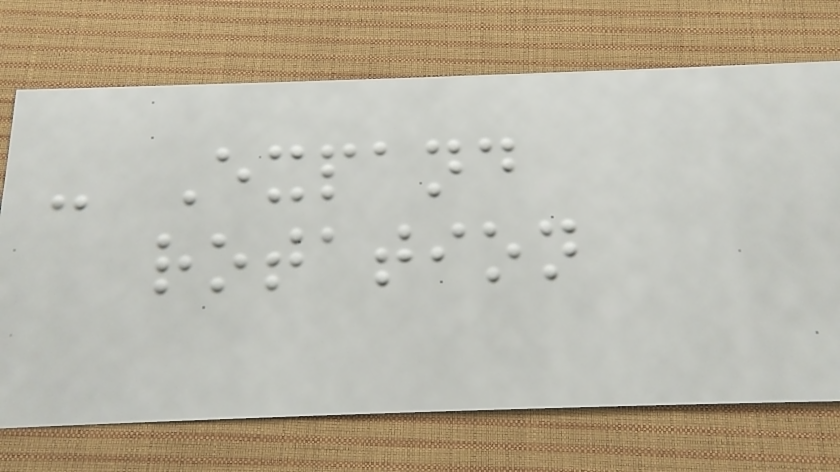- Expand
rotation
